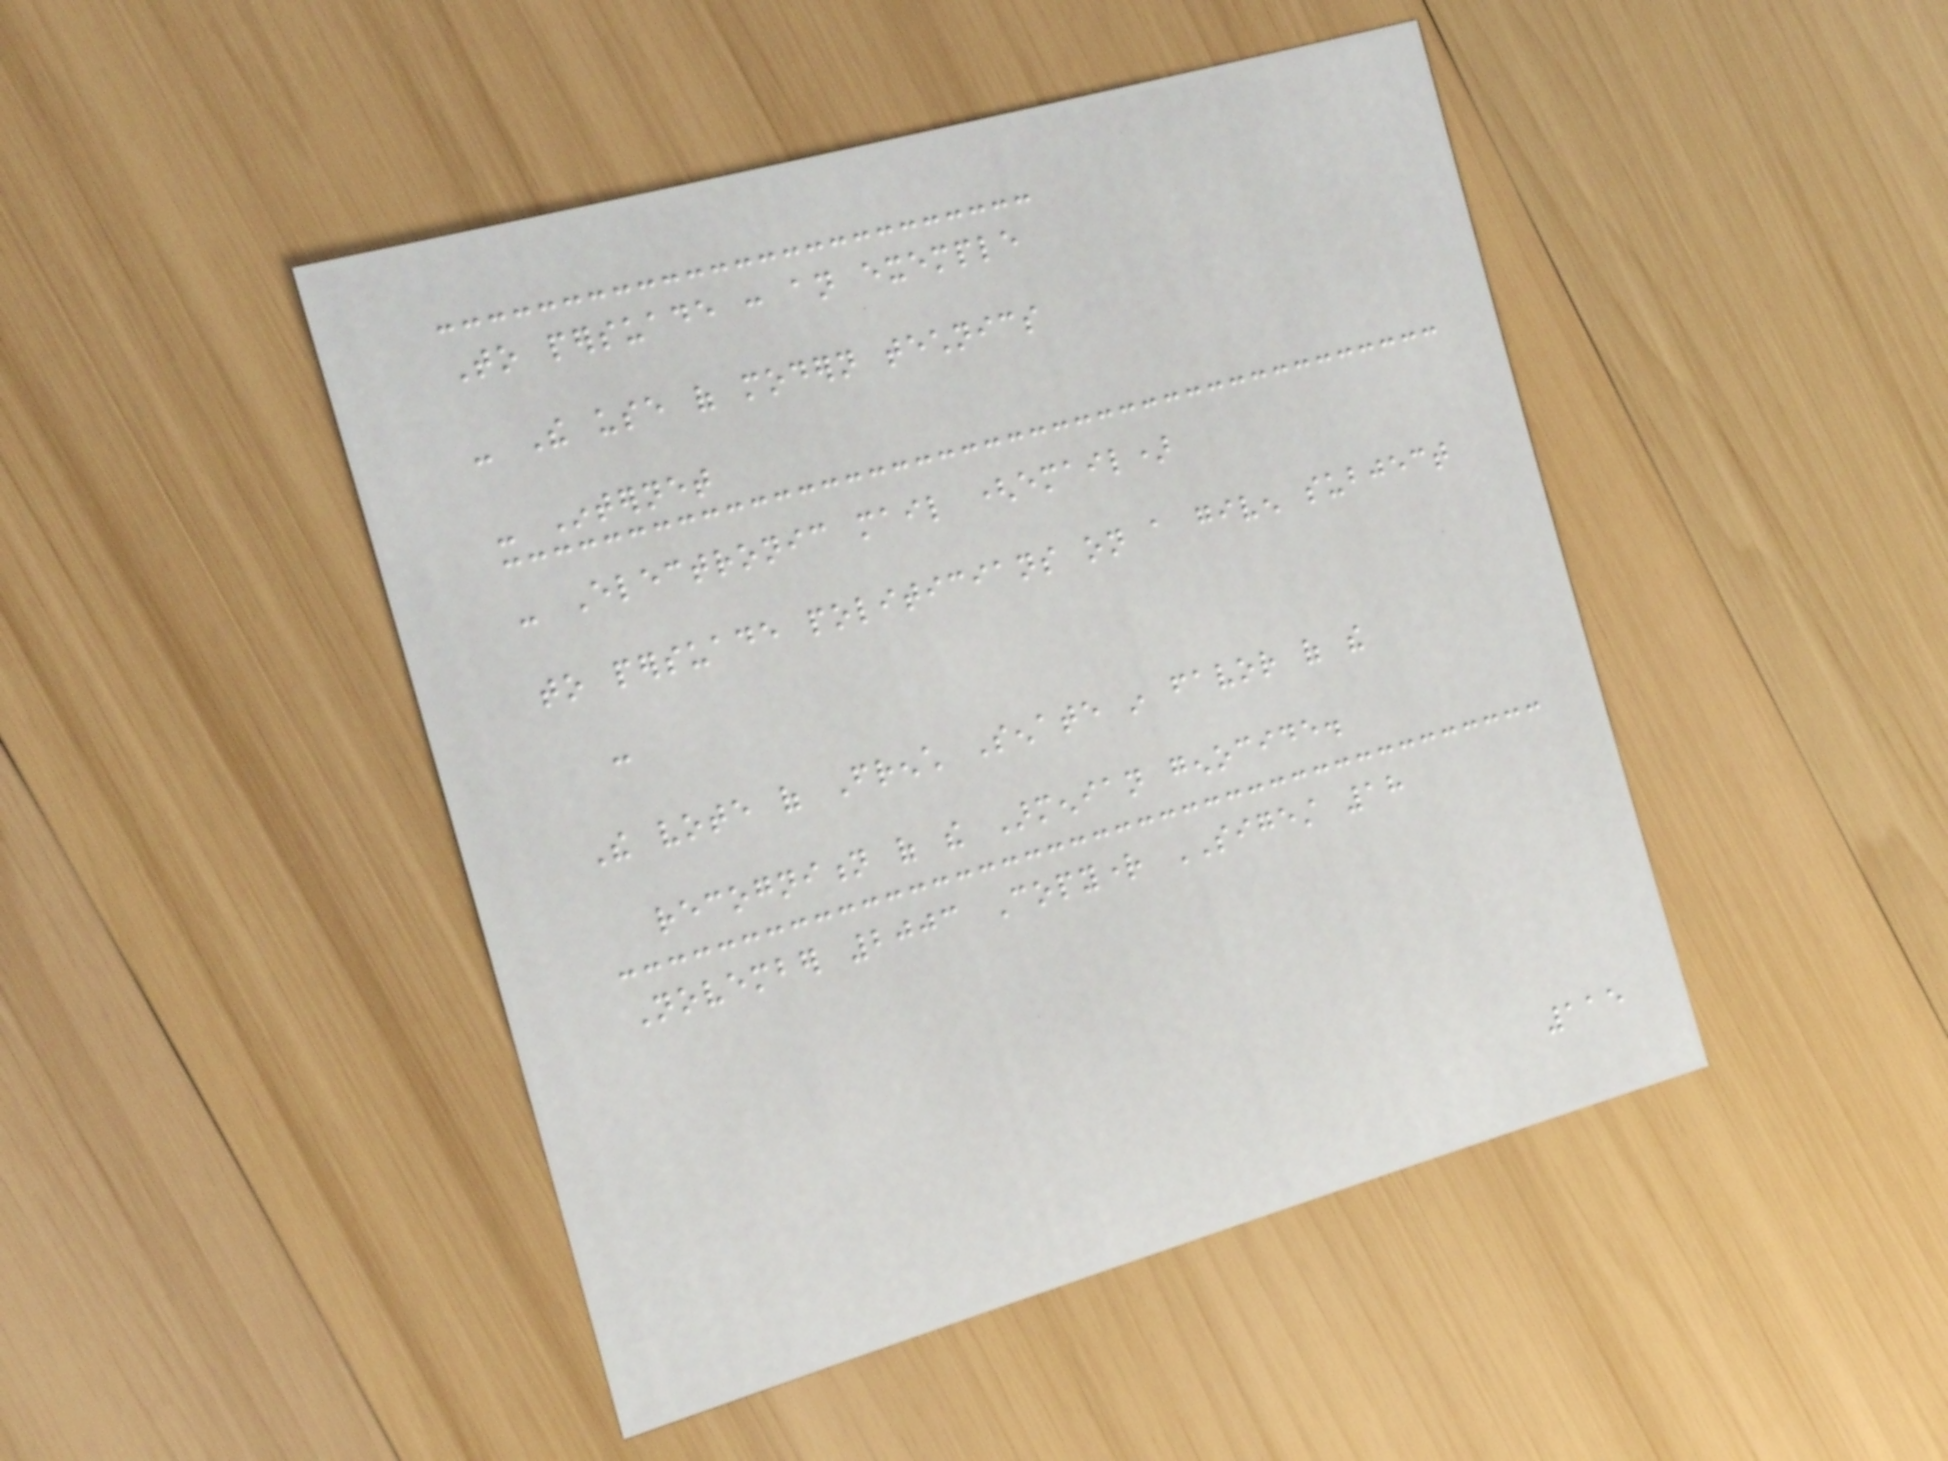To persuade : an exemple
- The use of modern technics
- Internet
- Electronic mail (email)
to persuade politicians on a given subject
:
The vote of French Senate in favor of the
recognition of the Armenian genocide.
November 2003 Copyright SIGEST 18
115
